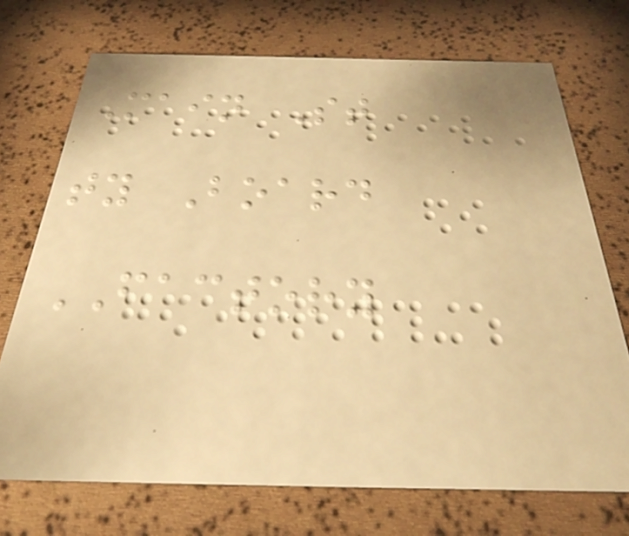Main St
ty Board
FACTORY
